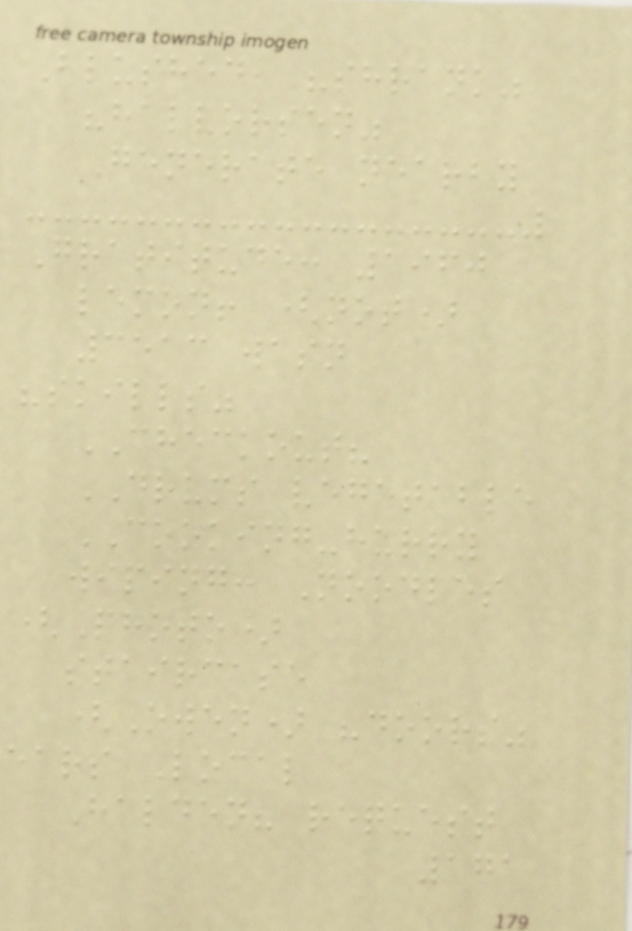Blushed, "shrank"
"halvorsen"
Generate nearby
Gratitude: 1960
lemon! (not)
3513 wasn
"skills"
CHECKOUT?
DRUMS vegetable
COOKING-hurry
wiping: Noodles
(Photo)
staircase
(Owen) "doors"
ears Local
Halden? request
171
